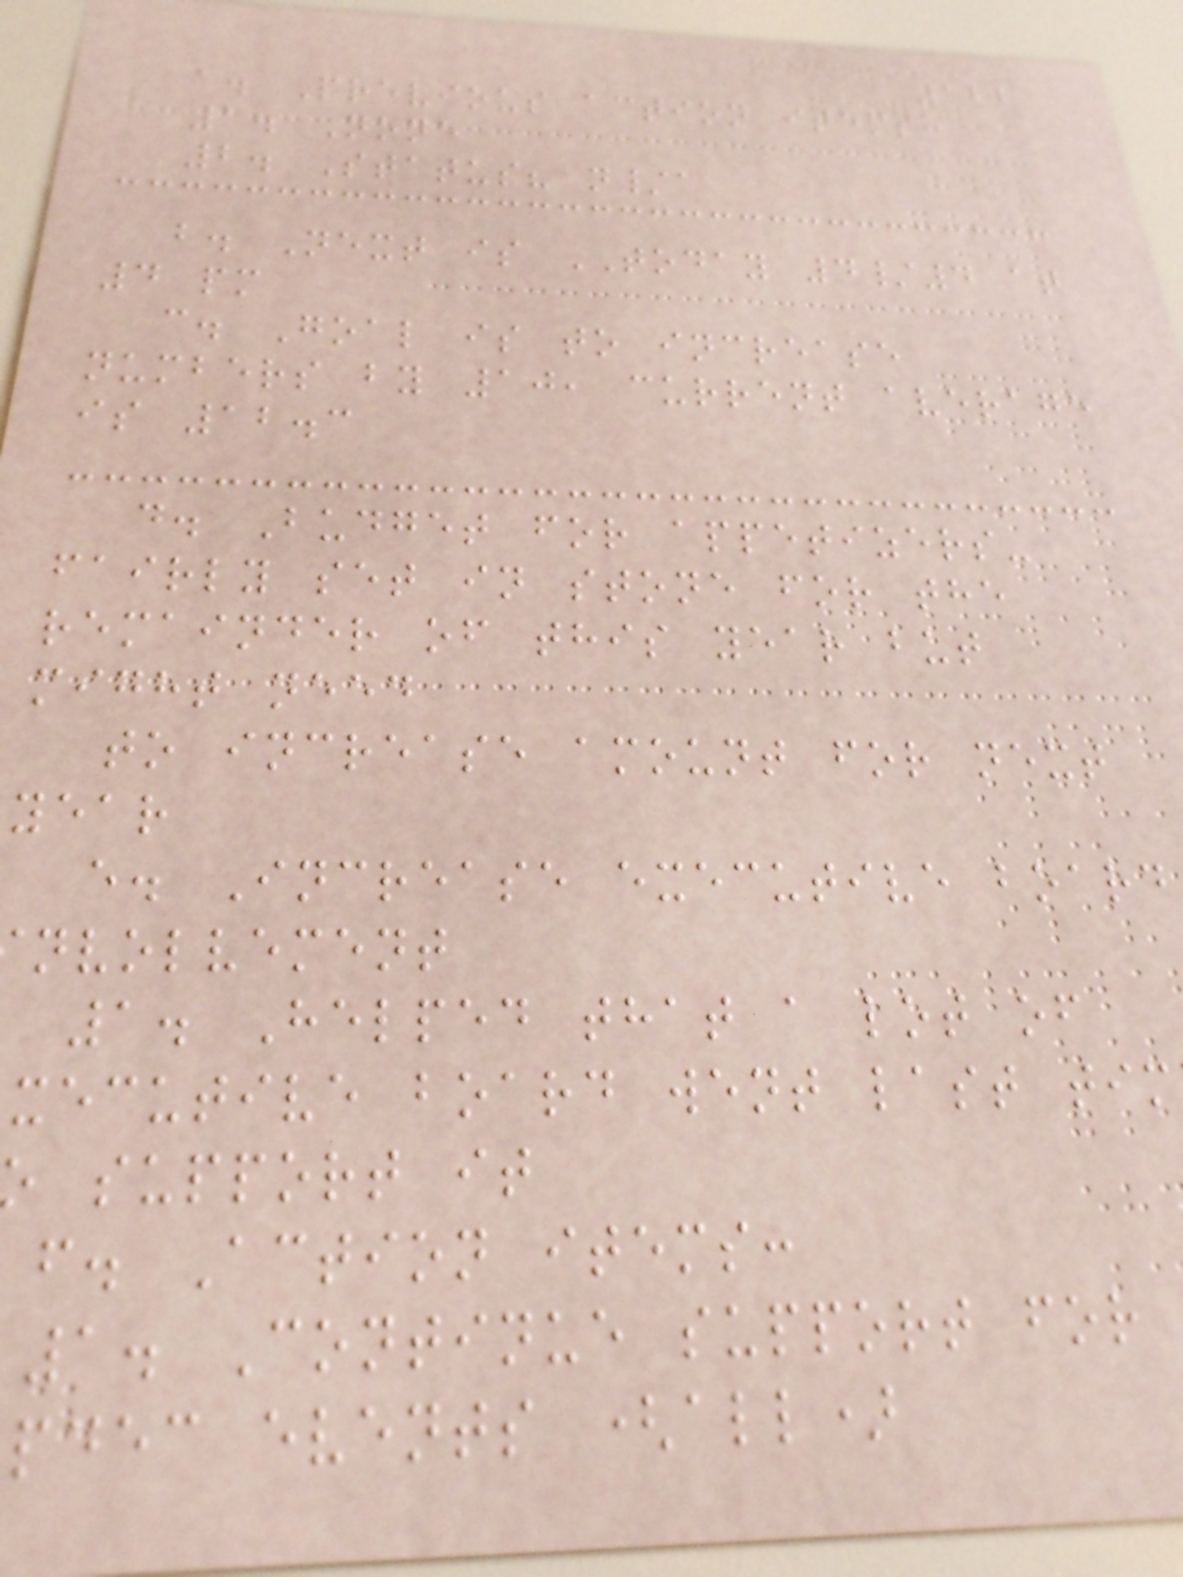122
a. Previous action items:
1. None
2. Status? n/a
b. Next is TODAY 4/4 at
4 pm
c. Goal is to increase
numbers by 10, current average
is 12.3
d. Budget for appetizers-
fairly set in stone for the
remainder of this year but
might need
to increase amount for next
year
e. Increase executive board
nvolvement
1. Helped that a lot of
xecutive board went last tim
support it
f. Action items:
1. Continue support for
pdec events (all)
